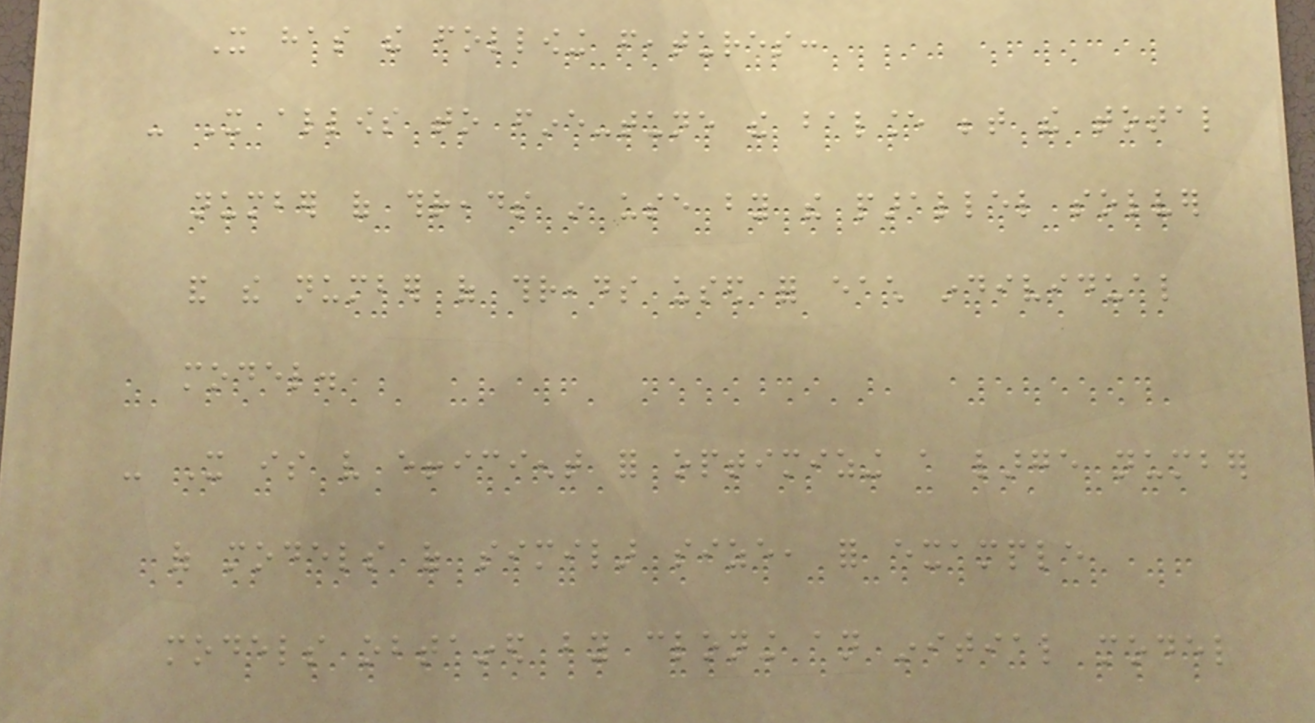It has the following features:
- It allows to fine-tune the balance between the total
number of threads in use by the parallel solver
and the number of threads used for each individual
model.
- It is very efficient for optimizing a large number
of models of similar size, for example
models obtained by cloning an initial model
